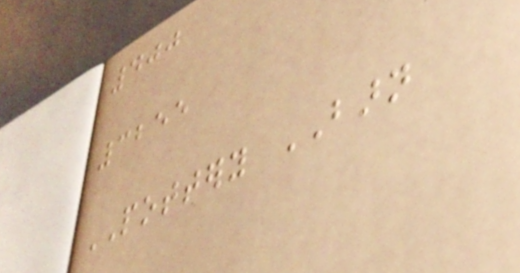400
3255
POTTERY BARN
